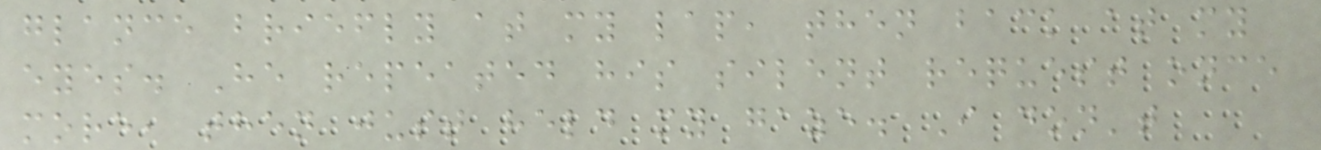glance briefly at my lap, then back at my
eyes. He repeated his silent request once
more, then just held my gaze. I don't
